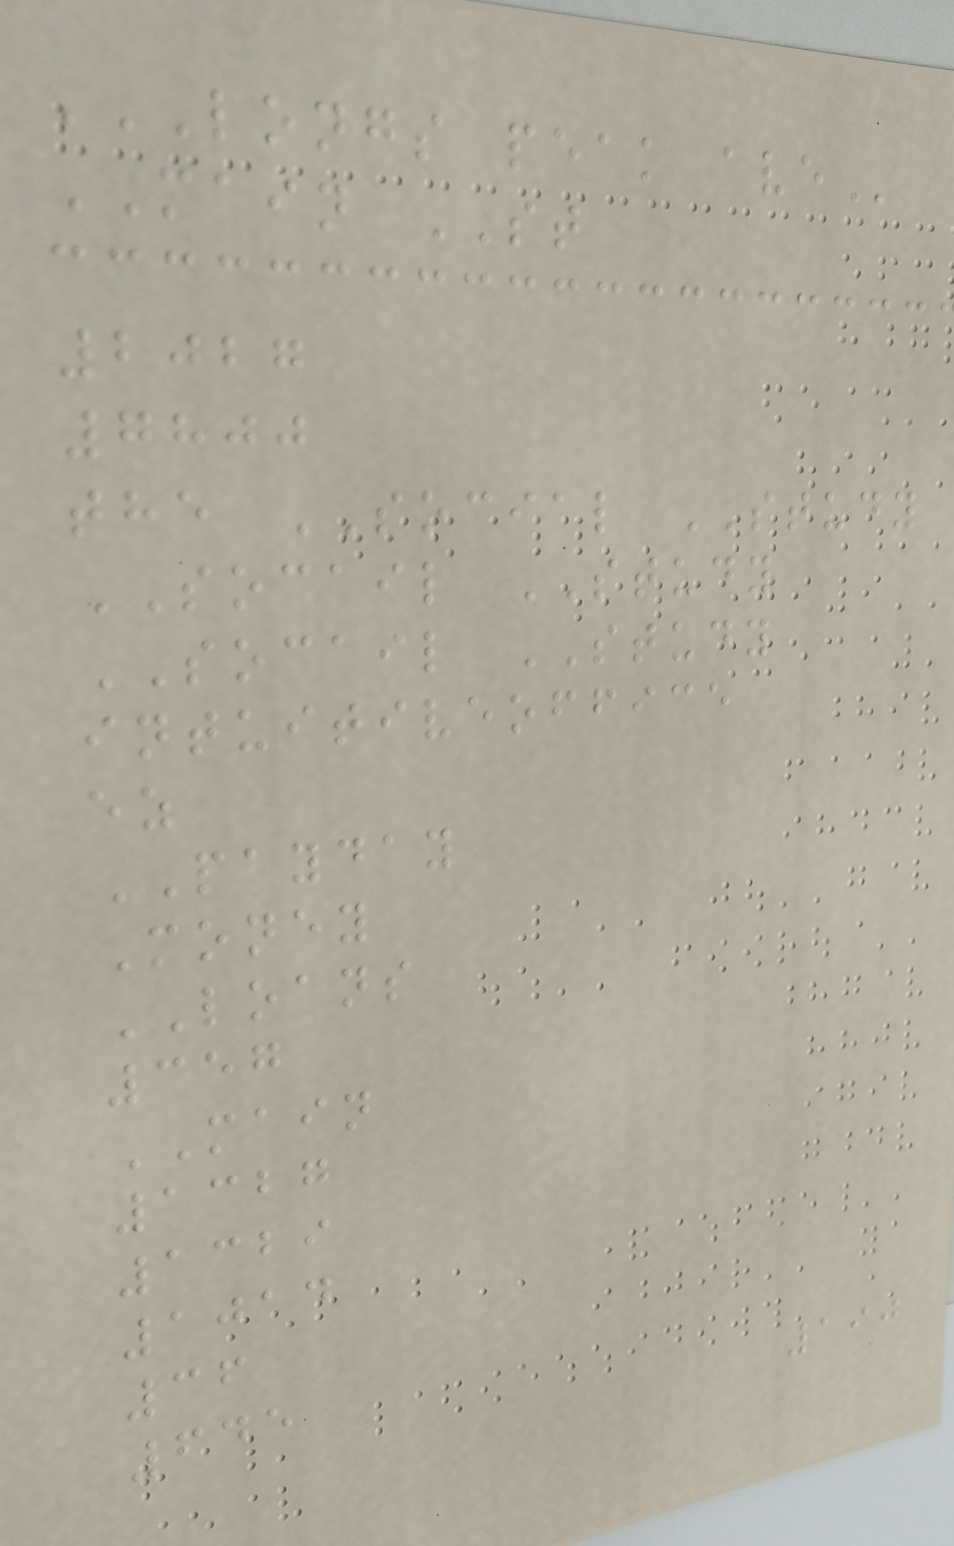LONGS PEAK AVE
MAIN ST
2027
7800
the SOCIAL STUDY
SOCAIL STUDY
SOCAIL STUDY
intuitiveoffice
ez
PAYDAY
Money
LOANS
357
MAIN
1327
1329
1014
36
645
190
